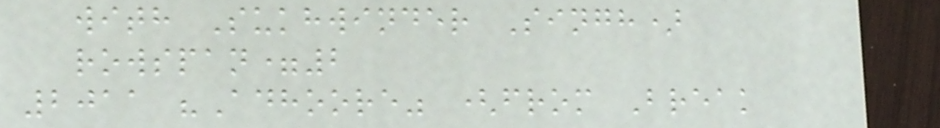with Sukhwinder Singh)
rowspan=2
2011 "Adhoore" (from Break
